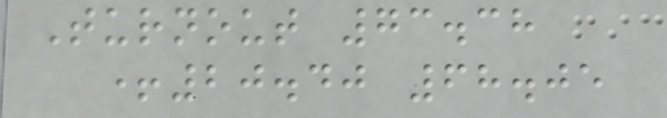Turnout 73.38
+20.40 68.05
